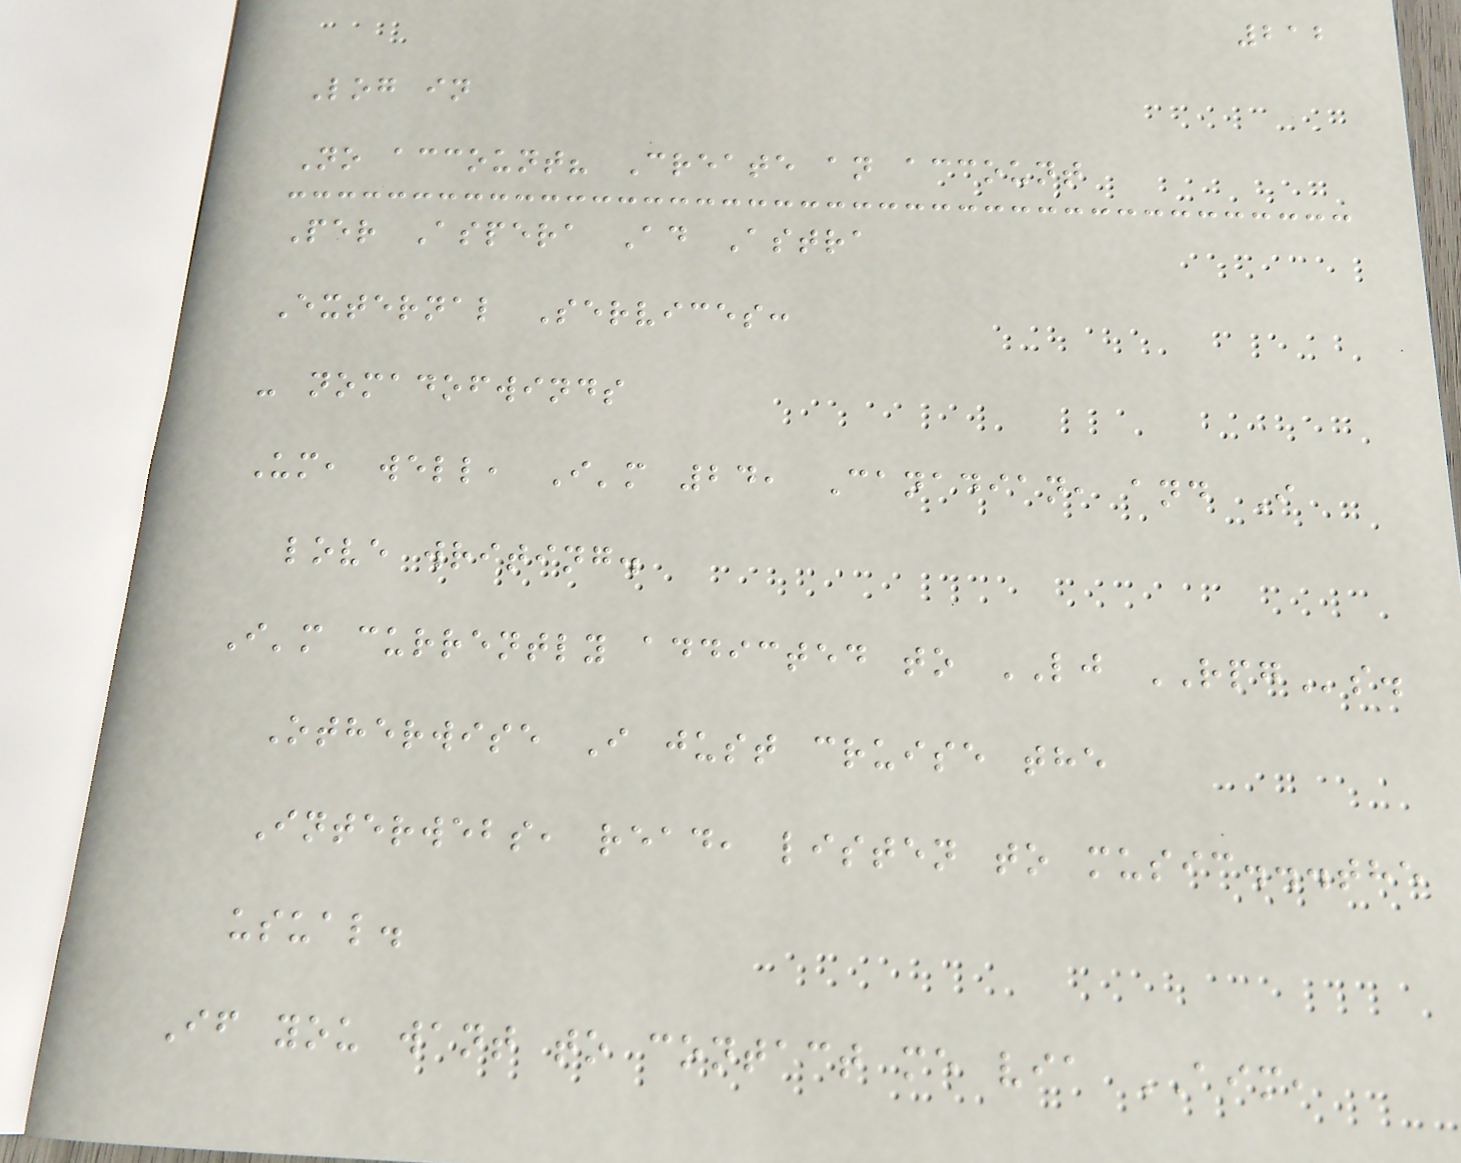212
Log in
No account? Create an account
Per Aspera Ad Astra
External Services:
- nomadofwinds
Um, well, I'm 24, Canadian, and I
love writing.
I'm currently addicted to LJ RPGs.
Otherwise I just cruise the
Interwebs, read, listen to music...the
usual.
If you want to contact me via AIM,
